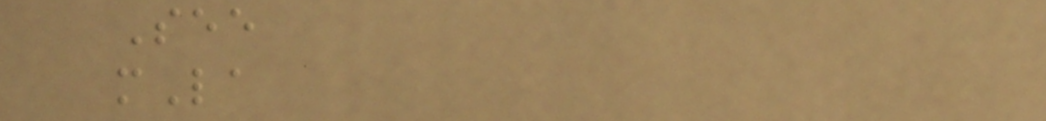See
mLa
